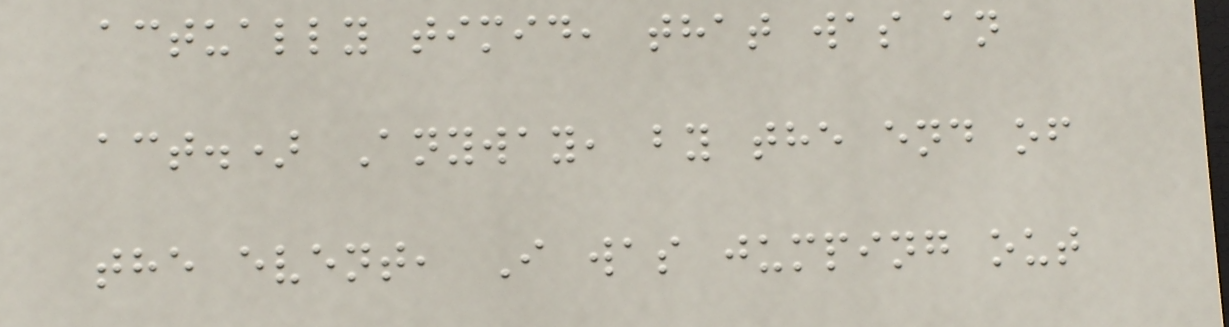actually timid, that was an
act.) Anyway, by the end of
the event, I was jumping out
